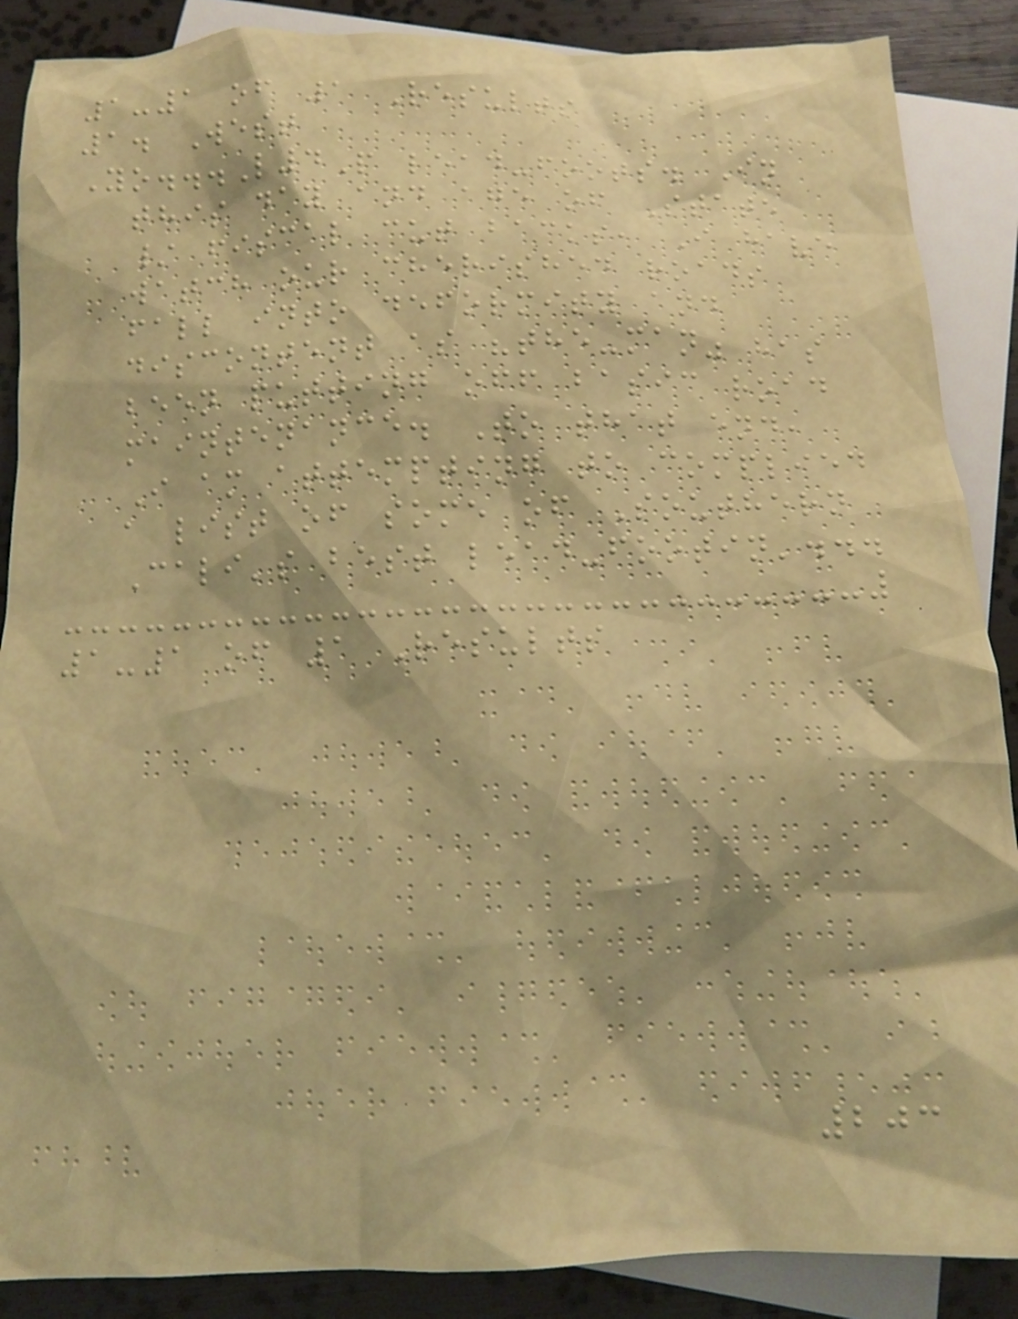1-1 of 1 Results
1. West
Yo...L4P lead-foots. In
this day and age of State
/ fiscal cut backs, I have
watch our cherished roads
fall into deformity and
discontent as "the-man" has
been putting off basic road
maintenance. To that end,
I am attempting to complied
a list of some of Southern
Cali's best lead-footin'...
1-1 of 1 Results
203
